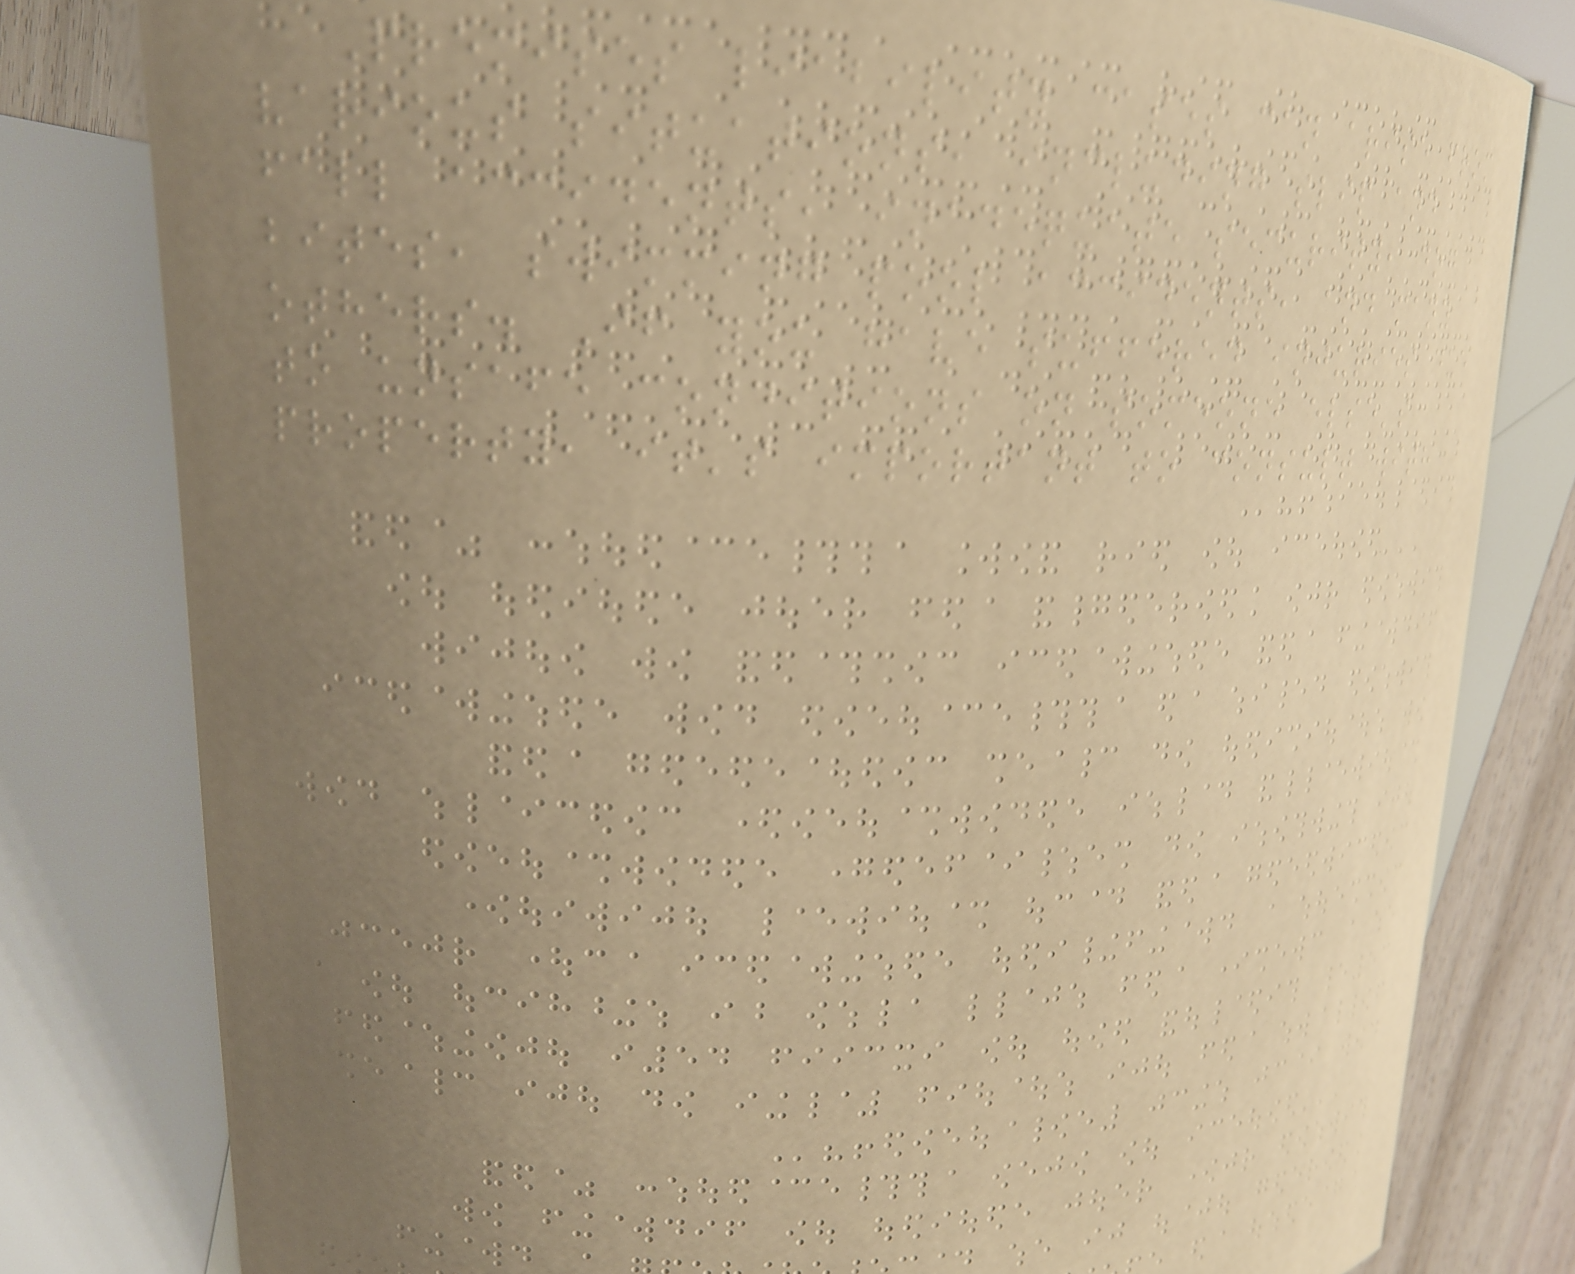Premises liability cases can arise from
various situations, including slip and
fall accidents, inadequate security, dog
bites, swimming pool accidents, and many
others. If you have suffered injuries due
to unsafe conditions on someone else's
property, it's important to consult with
